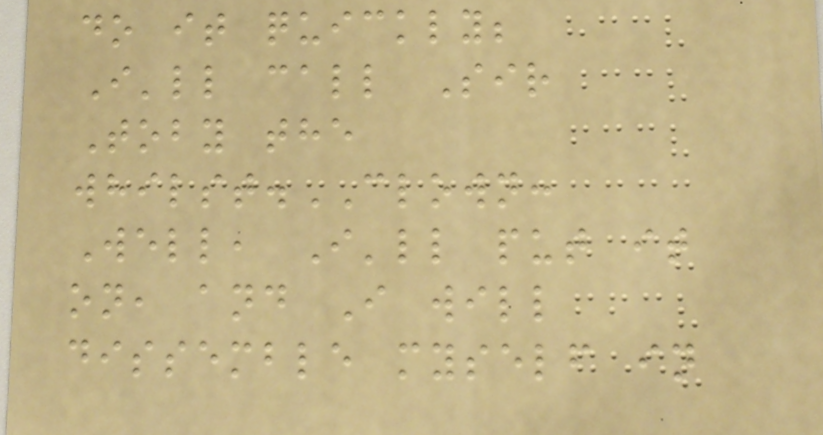do it quickly;
I'll call Sir
Toby the
whilst.CLOWN:
Well, I'll put it
on, and I will
dissemble myself in
